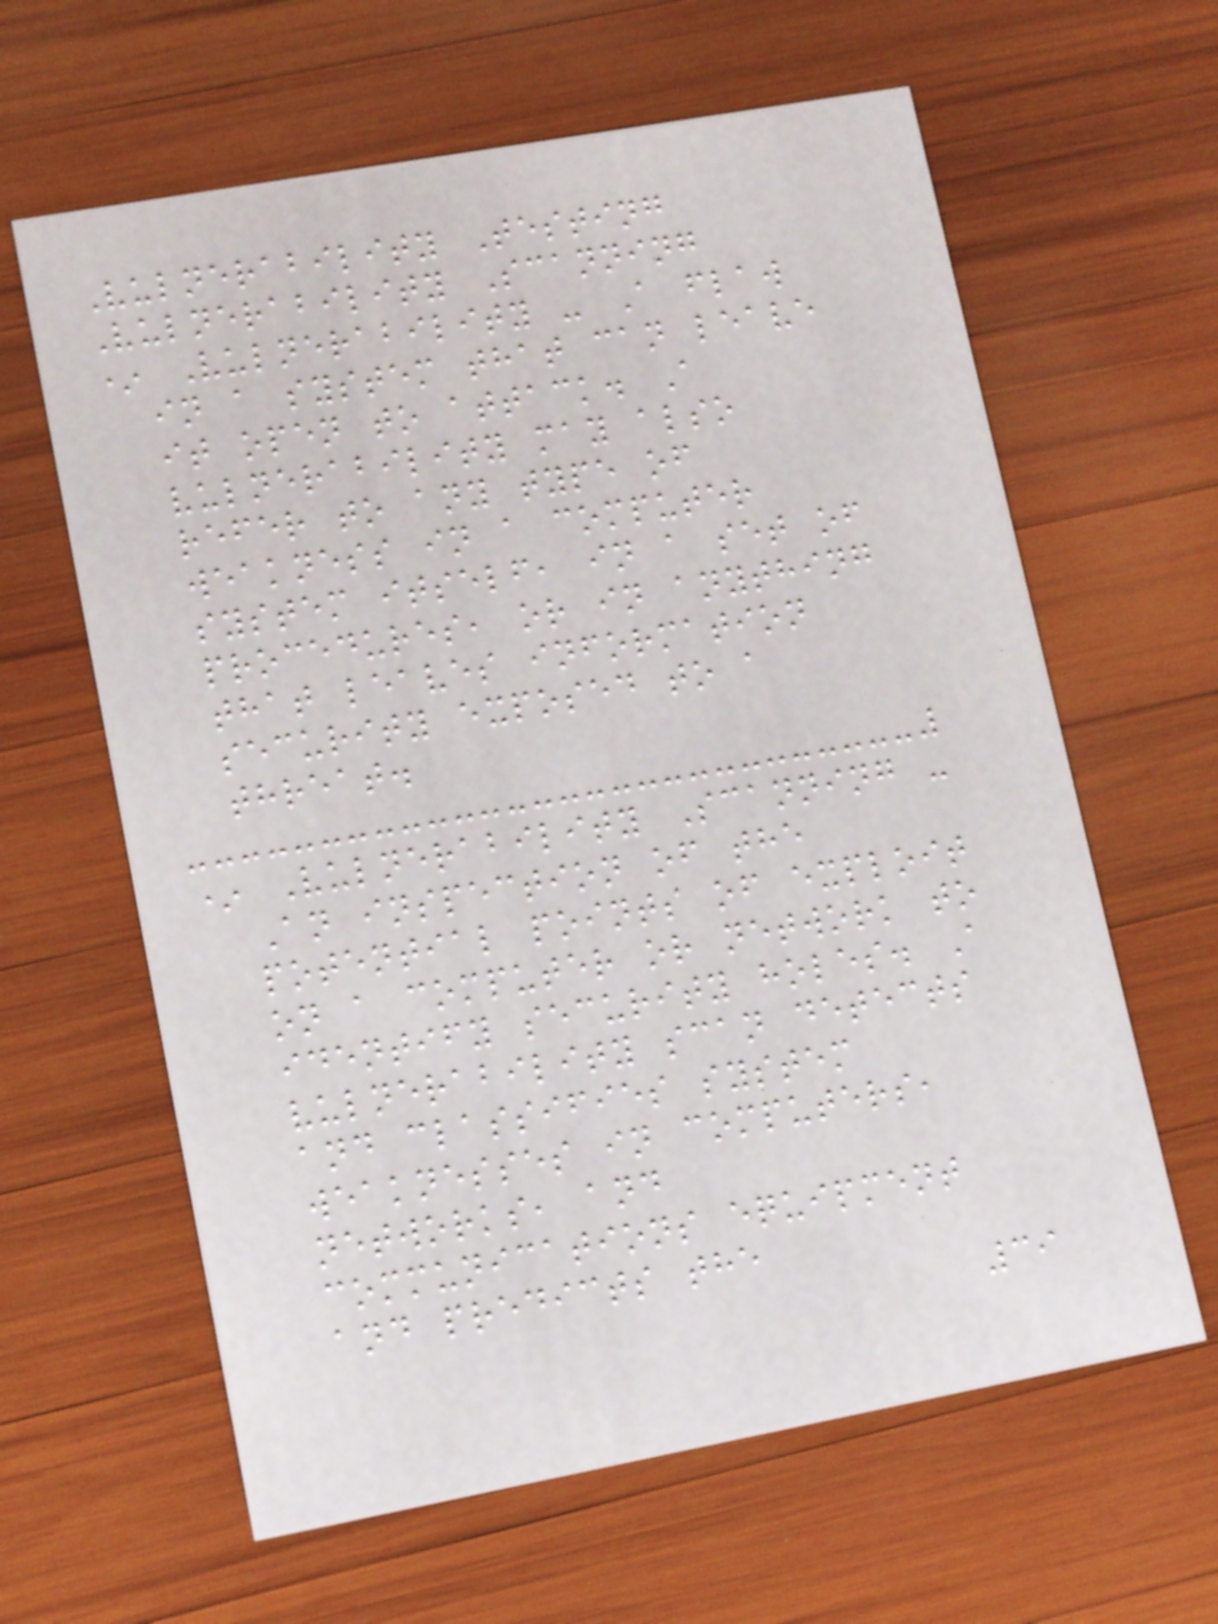Vulnerability Testing
Vulnerability Scanning
* Vulnerability - A flaw
in a system that can leave
it open to attack. A
vulnerability may also
refer to any type of
weakness in a computer
system itself, in a set of
procedures, or in anything
that leaves information
security exposed to a
threat.
* Vulnerability Scanning -
An inspection of the
potential points of exploit
on a computer or network to
identify security holes. A
vulnerability scan detects
and classifies system
weaknesses in computers,
networks, and
communications equipment
and predicts the
39
